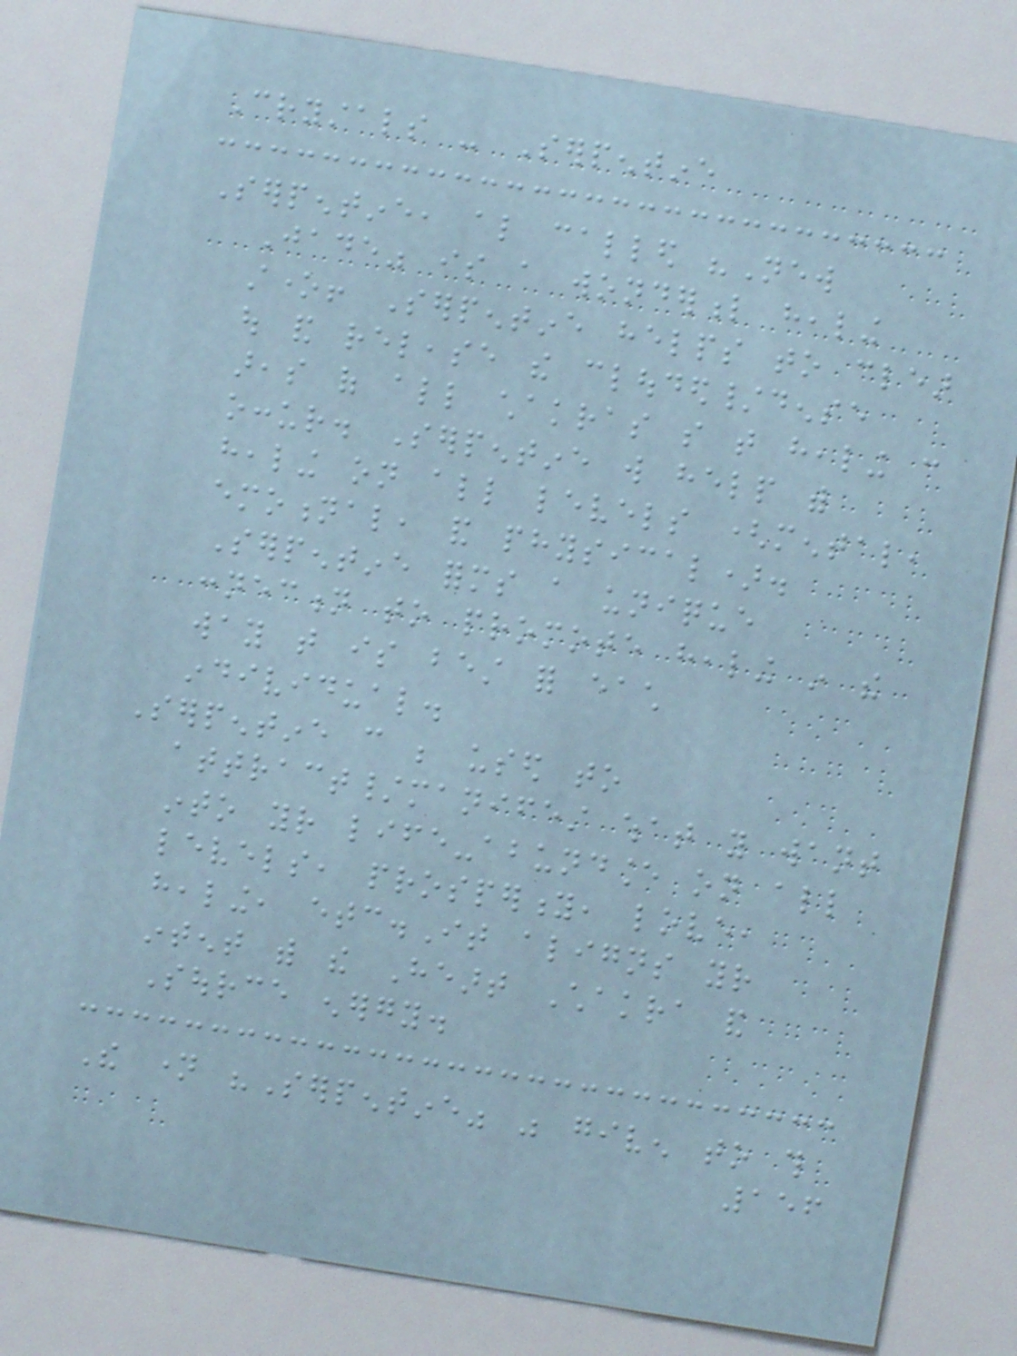Crystals - Serpentine
Serpentine, also called "New
Jade" is a wonderful healing
stone! Serpentine helps to clear
out and release the clouded/dense
areas of all chakras so that healing can
occur. Serpentine will help with
healing on all levels (mental,
emotional, and physical).
Serpentine forms a unique
connection to promote healing in the
way that is best for each
individual.
Serpentine can be used to
attract/manifest what you want
into your life-abundance on all
levels, prosperity, love,
healing, etc.It aligns your
intent with the Heart Chakra and
Source energy.
The name "Serpentine" was given to this
156
